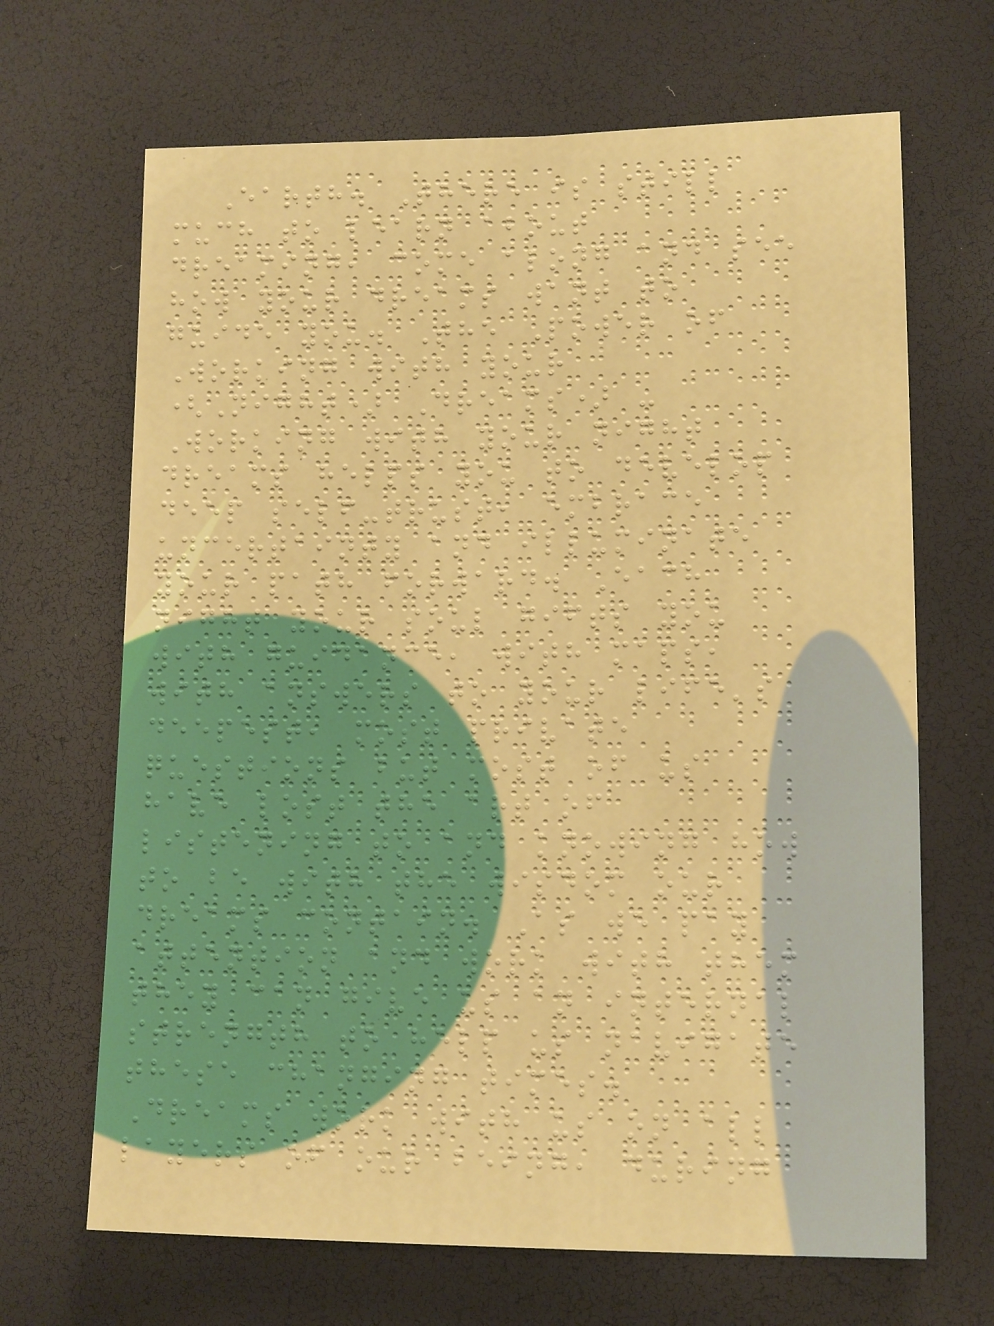Earth. There is still
much to learn about
dreaming, come along and see
how your dreams want to
guide you. The Power of
Working with your
(Night) Dreams) -
Working with your night
dreams helps you to develop
deep self-trust, embrace
uncertainty and illuminate
your path forward. Each
night your soul gifts you
with guidance, with maps,
with answers to your life's
deepest, most private
questions but most of us
have lost the art of
listening to and knowing how
to be with the wisdom our
dreams contain. As we pay
attention and work with them
they can give us an internal
strength to help us navigate
these changing times.
Dreams work with us on all
layers of our being, during
